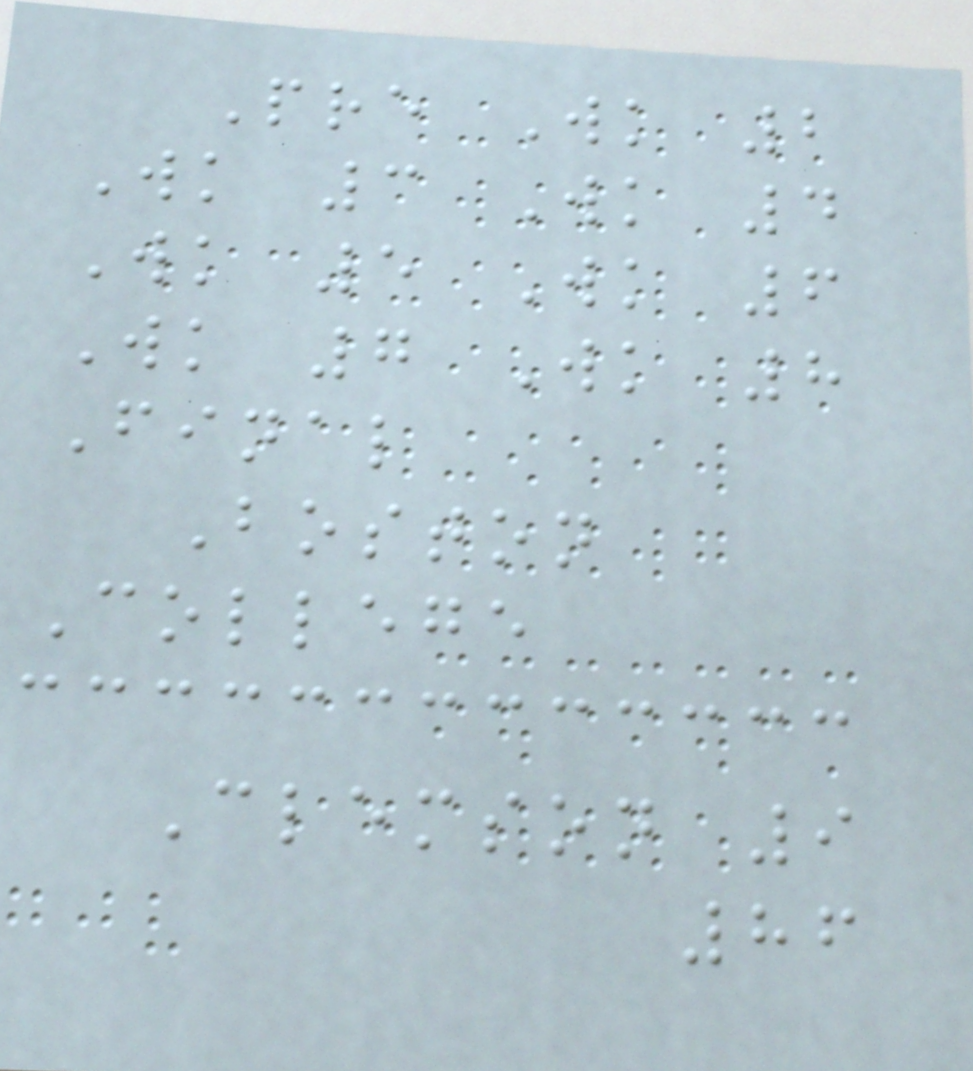Pre Wk 2
Wk 3 Wk 4
Wk 5 Wk 6
Wk 7 Wk 8
Final
Boston
College
Clemson 9
86
